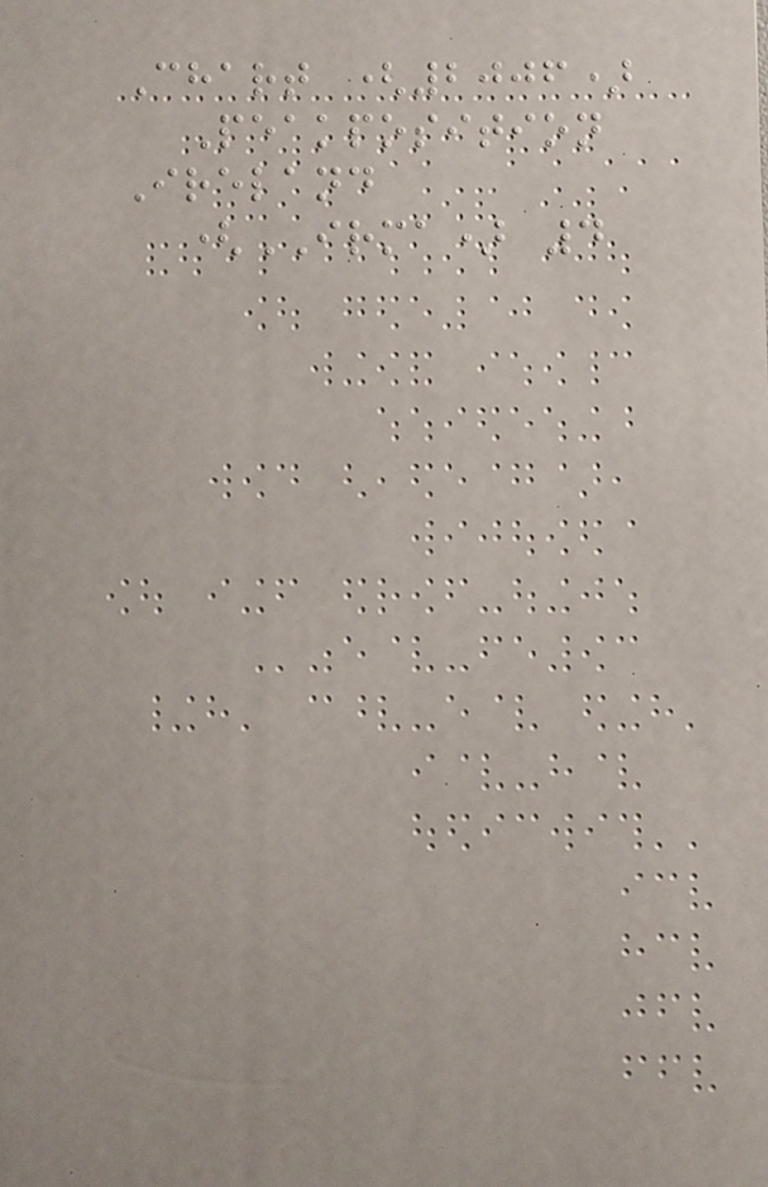Chart (2006)
Peakposition
Ireland
(IRMA) 4
